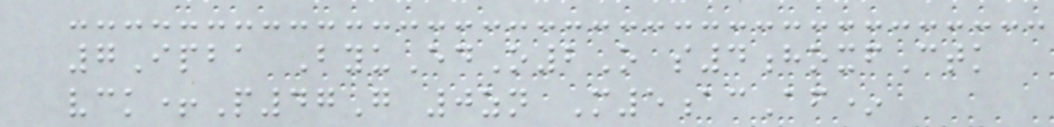7Ipba ByuEdO2O s4hoxfCtk
vck+P47G 0zn M5acAf*
